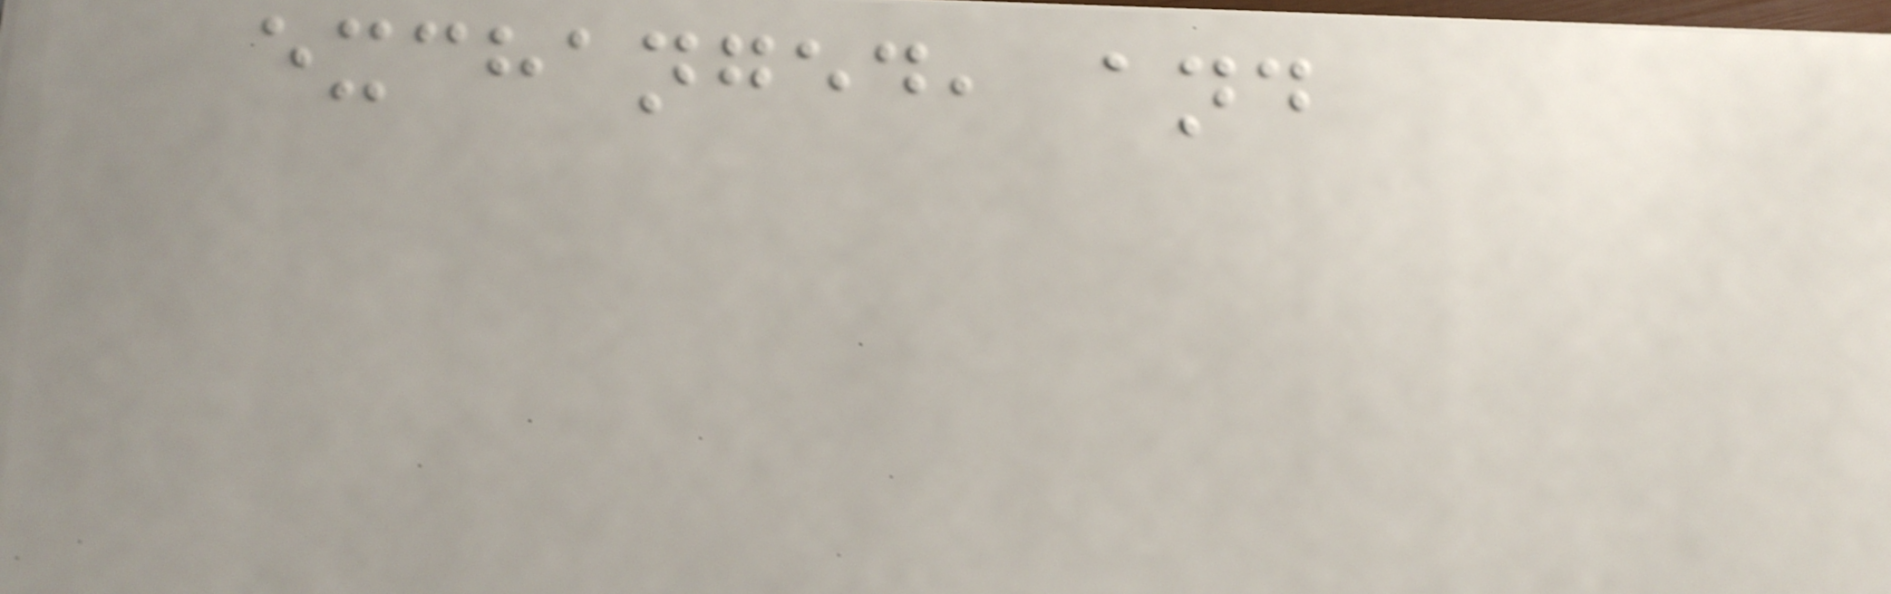exchanged, and
